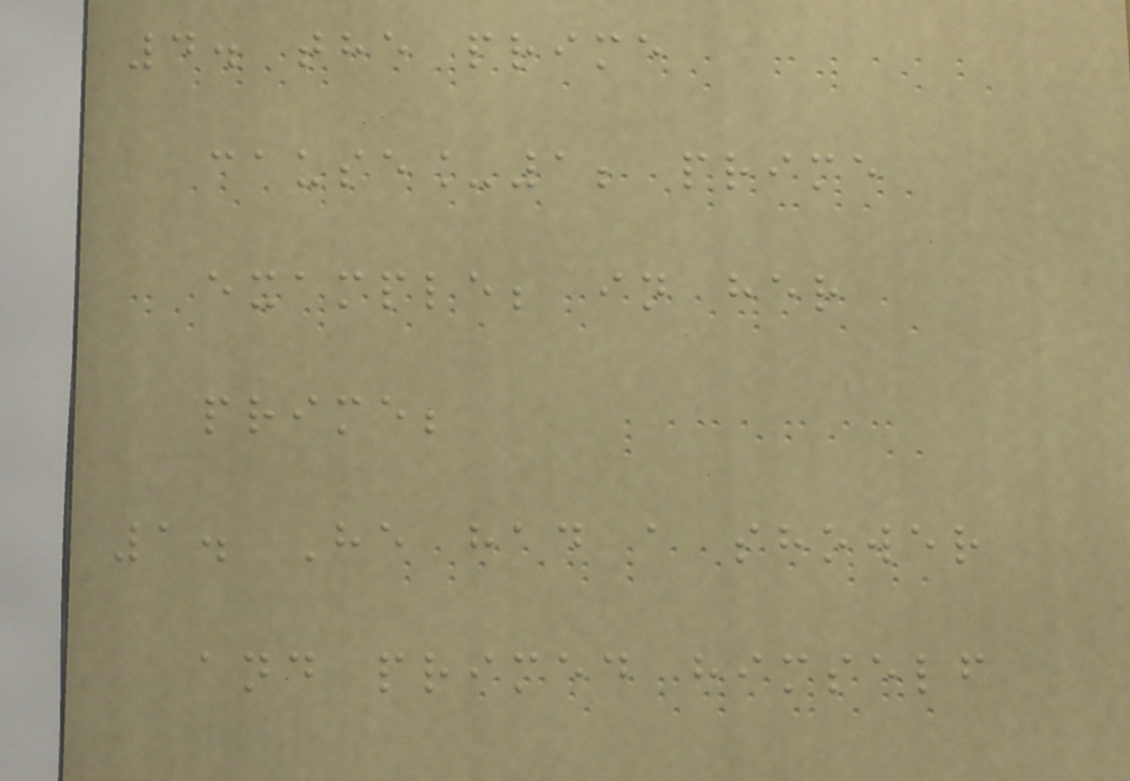4. the prime
cause_1; prime
example; in her
prime;
1. He had a shower
and primed himself
